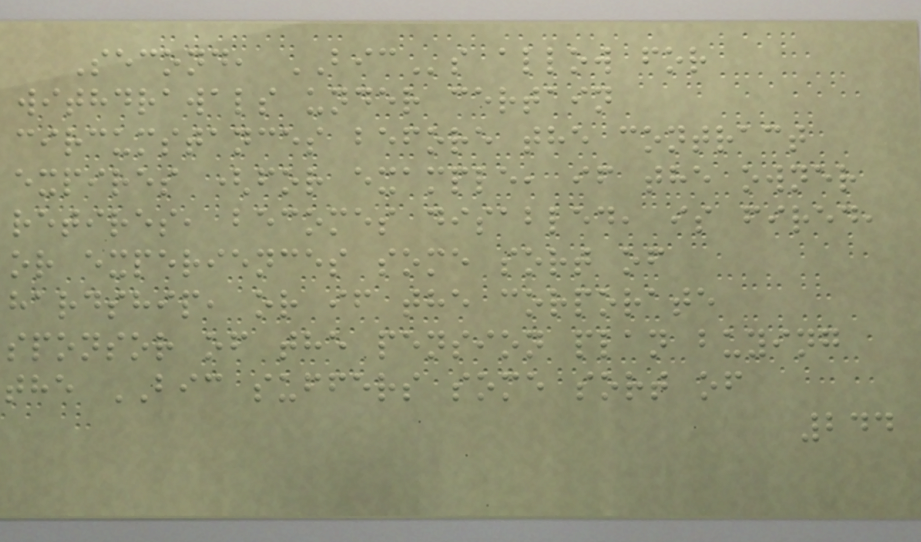Second, BICs allow for
withdrawals under certain
circumstances before the contract
expires (for example, if the owner
retires, becomes disabled, is fired,
or experiences some sort of
hardship, or if the corporate
sponsor of the pension plan buying
the BIC suffers some sort of
244
